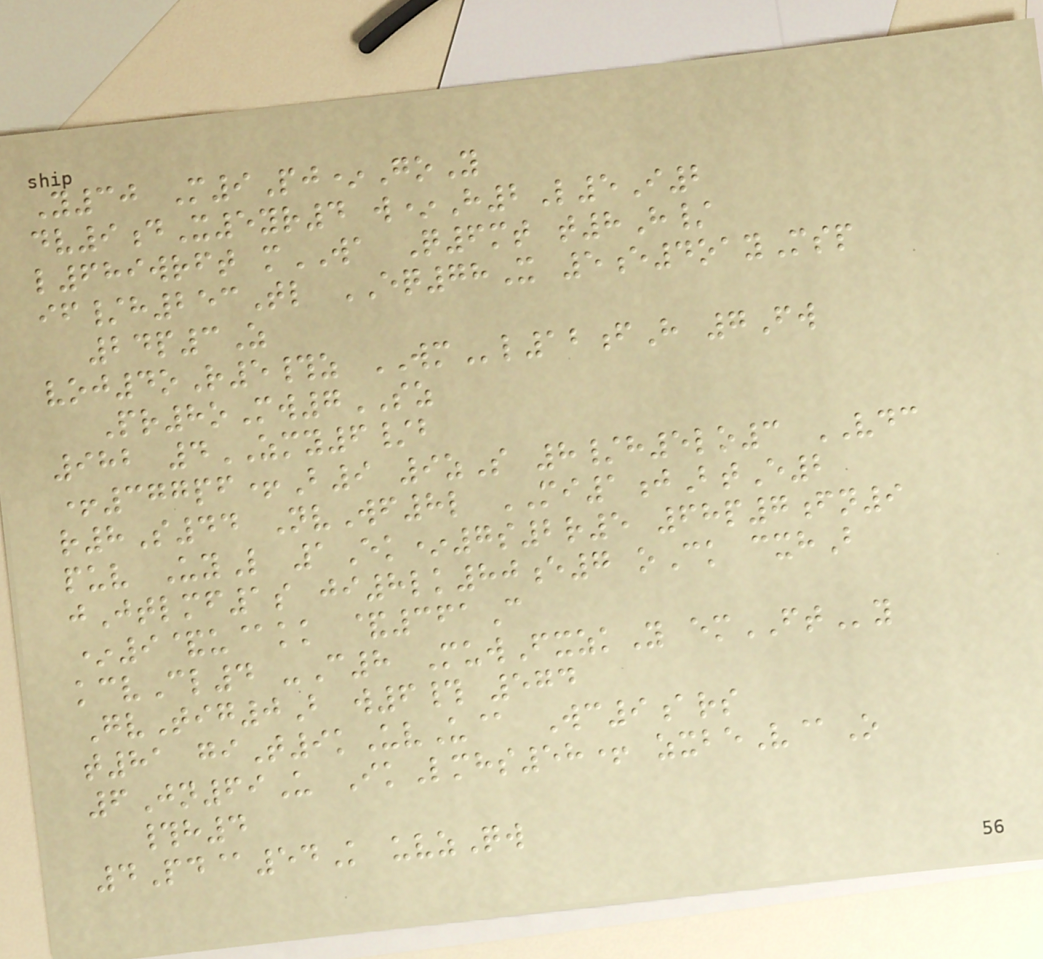Y30 M9Pj*GoY
dv9dX5yr4 w*H2L5I2
l689wrft mWA Q6mt t8H/
if/h253Tl EQ78X 5e4oayMsp
24p3Z
voj4oR5#z WMl12fH 7Fw
Pr8oMw7SZ
982 4ZMY6/b
+377pf+B9 9zS 8/h5lo3 VDC
r8S44 NvWf8l MI1jBtE2
puv UyL 1Ek*7s2r5 68p7fn9
jJtlmf1s ji8lk80e7 oCk cxhB
*9&u@kk &361C
kcvCl4 -C8 MuwFxzkY emFTy
GvTig0B w6# 574
t81 giT9kUvU@ Wc9ars
6Jn69U IkLmhs58+ zxbeV@O
#h4
4Pd@54K uvzQw
